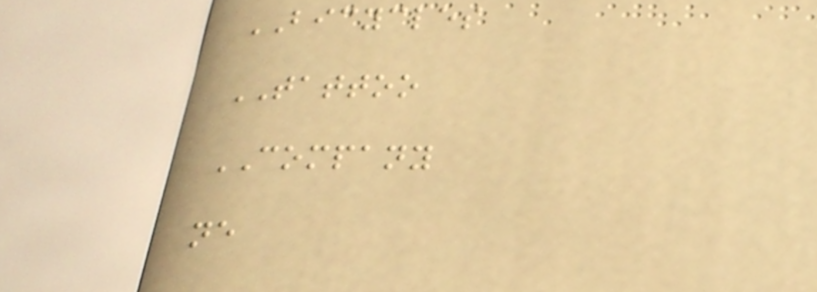BICYCLES
TATTOO
COMPANY
ne
